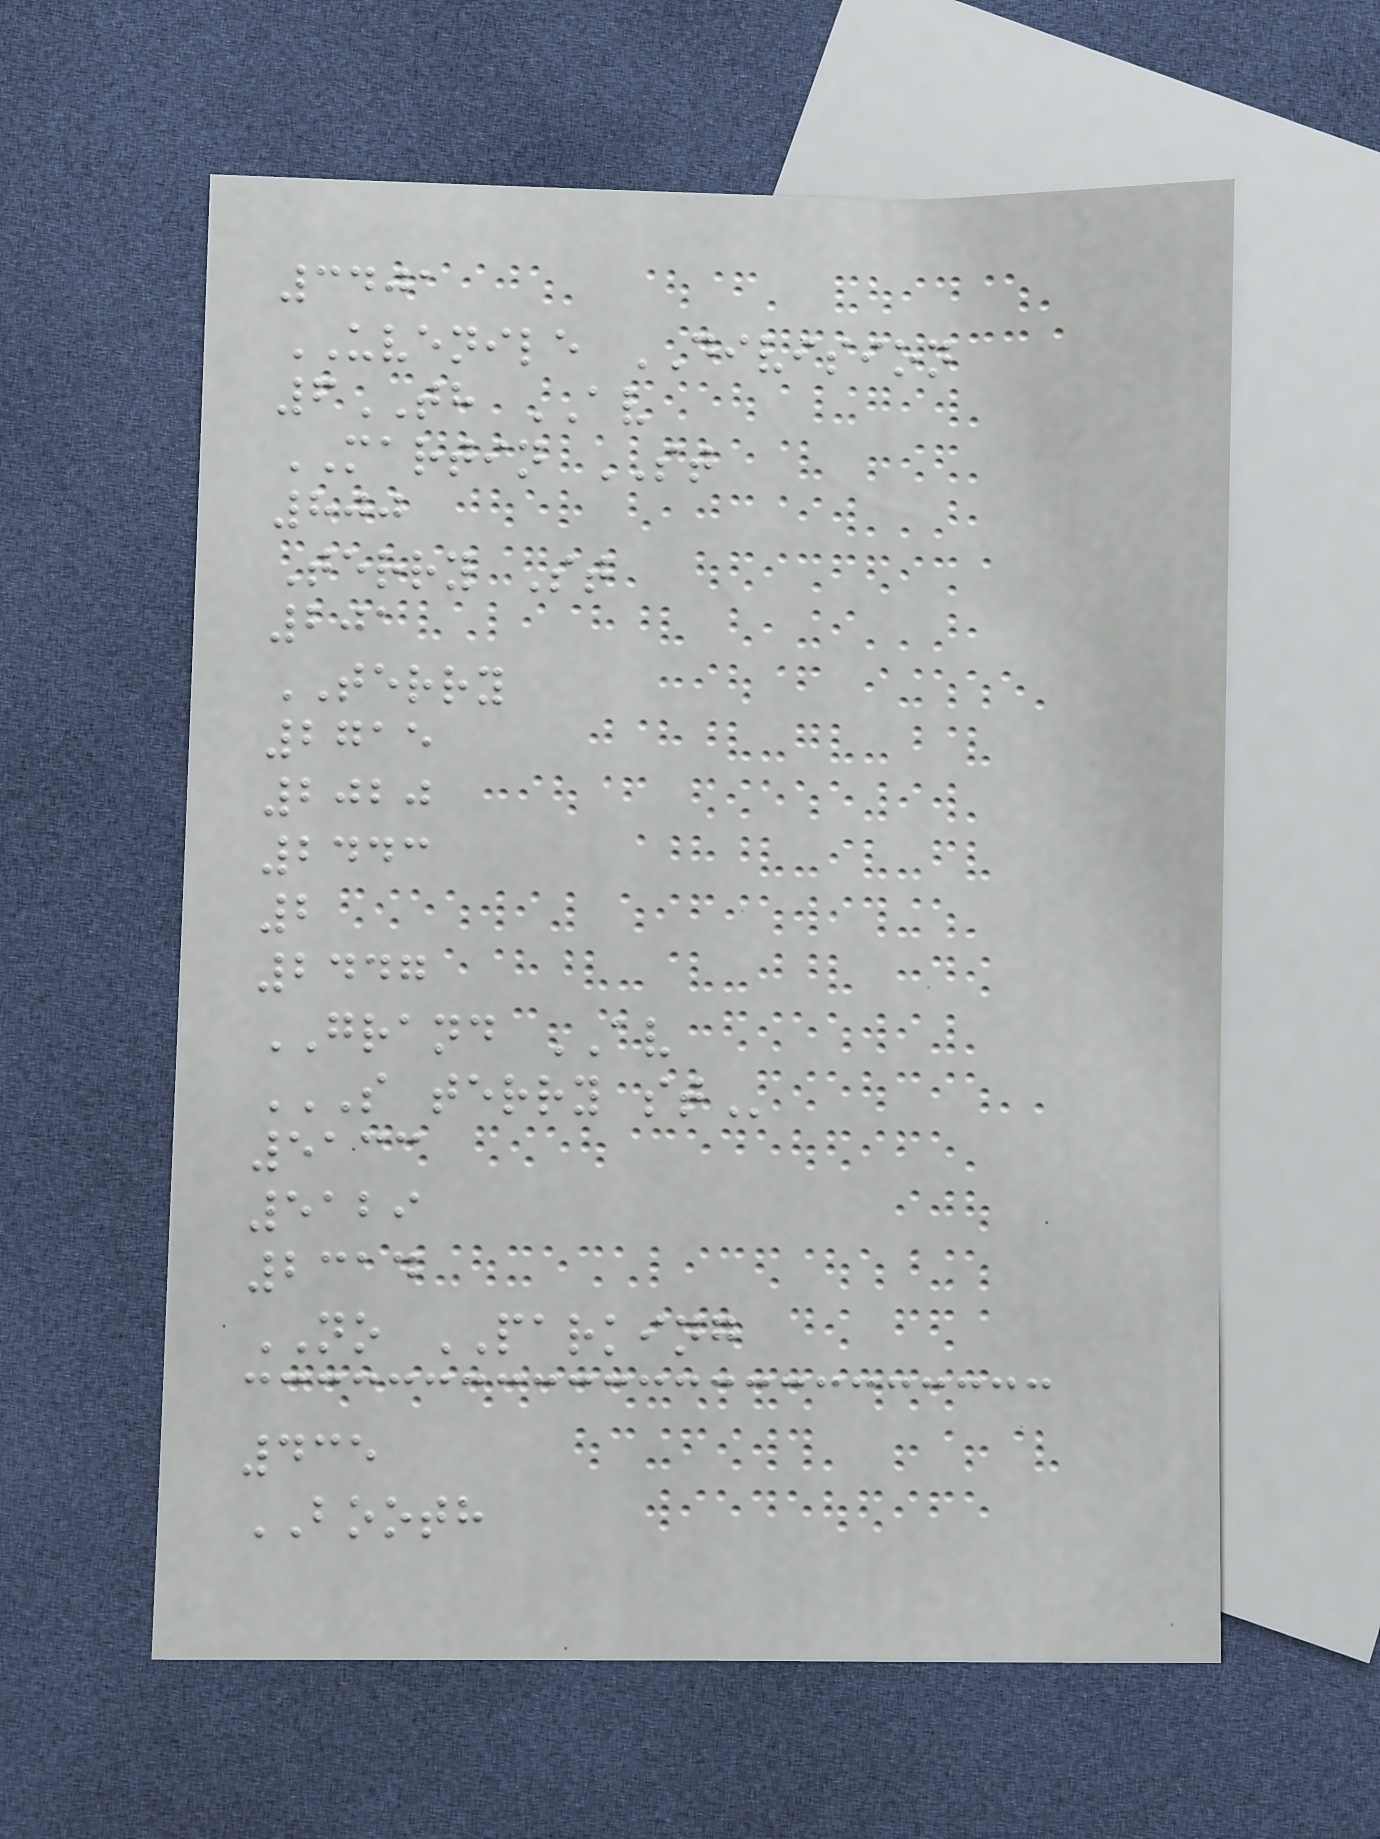3401
UVENILE DIVISION
6TH AV
MARTIN ST
800
Terry St
201
TERRY
2715
2020
2443
2
2447
GRAND AV
S TERRY ST
5133
5129
2314
NO PARKING
435
BOOTH
